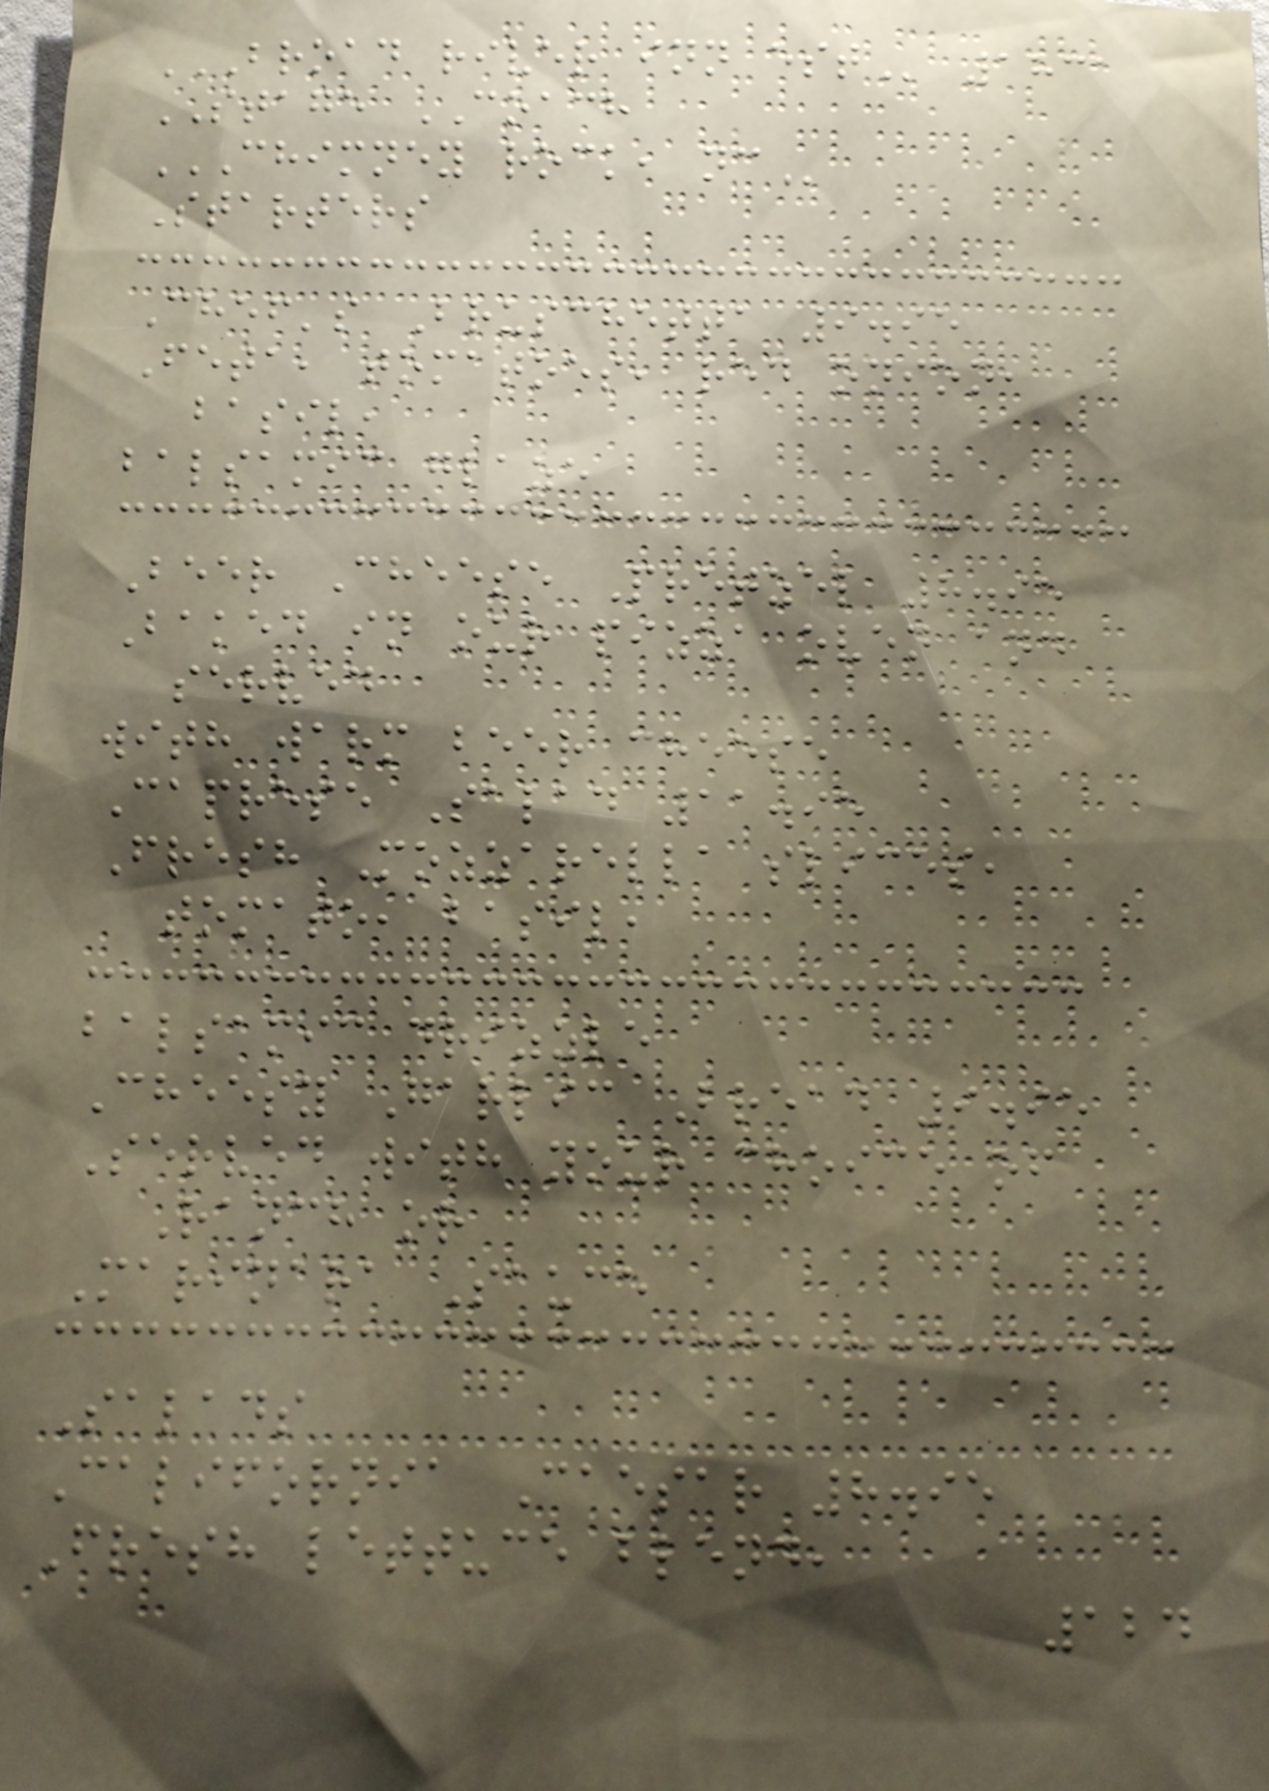BROAD RIVER INN EST 1831
STAGE COACH
CHIMNEY ROCK, NC
Starters
Chef's Bruschetta 9.95
Feta, tomatoes, red onion,
basil,
balsamic glaze
Beer Cheese Pretzel 8.95
Baked in our pizza oven and
served
with warm beer cheese
Caprese Salad 11.95
Fresh Mozzarella slices,
tomato, basil,
balsamic drizzle
Cheesy Garlic Bread 9.95
Served with your choice of
Ranch or
Marinara Sauce
Salads
California Caesar 8.95
Fresh lettuce blend,
124
